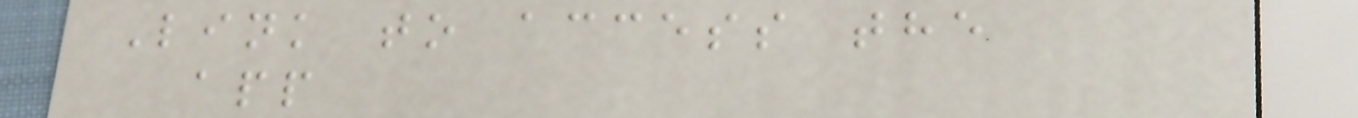Link to access the
app
